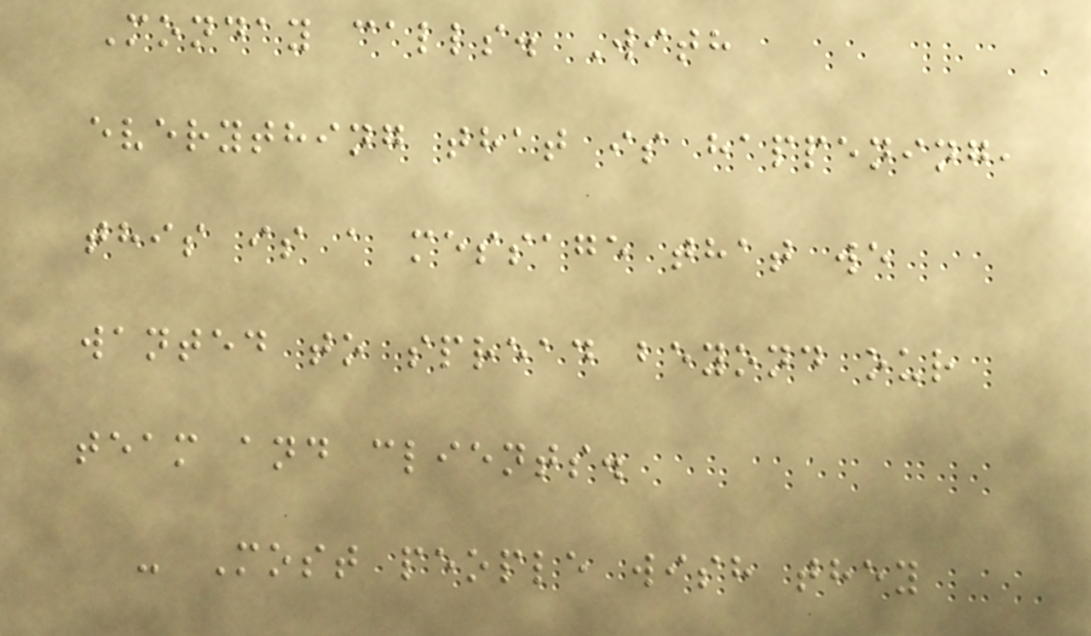Monday calls. With
everything that is happening,
this is a message that we
wanted to spread beyond our
team and clients.
- Most people wish they
